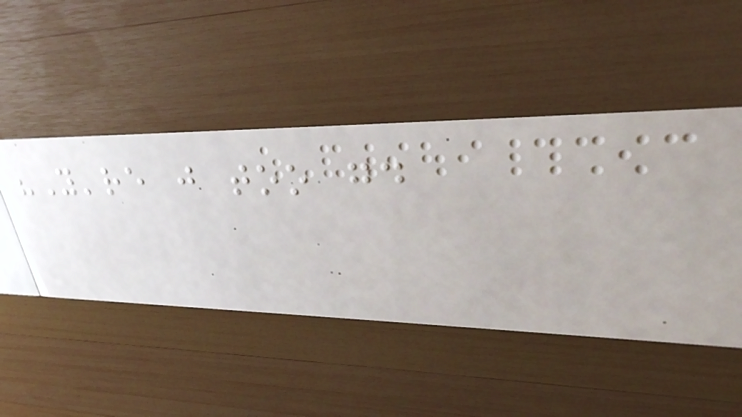"You're just too good
